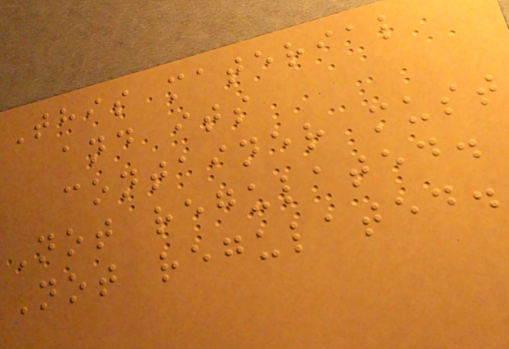This material
and its
container must
Not regulated.
Not regulated.
